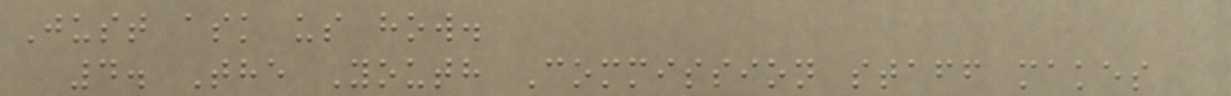Just ask us how.
4. The Youth Commission staff makes
